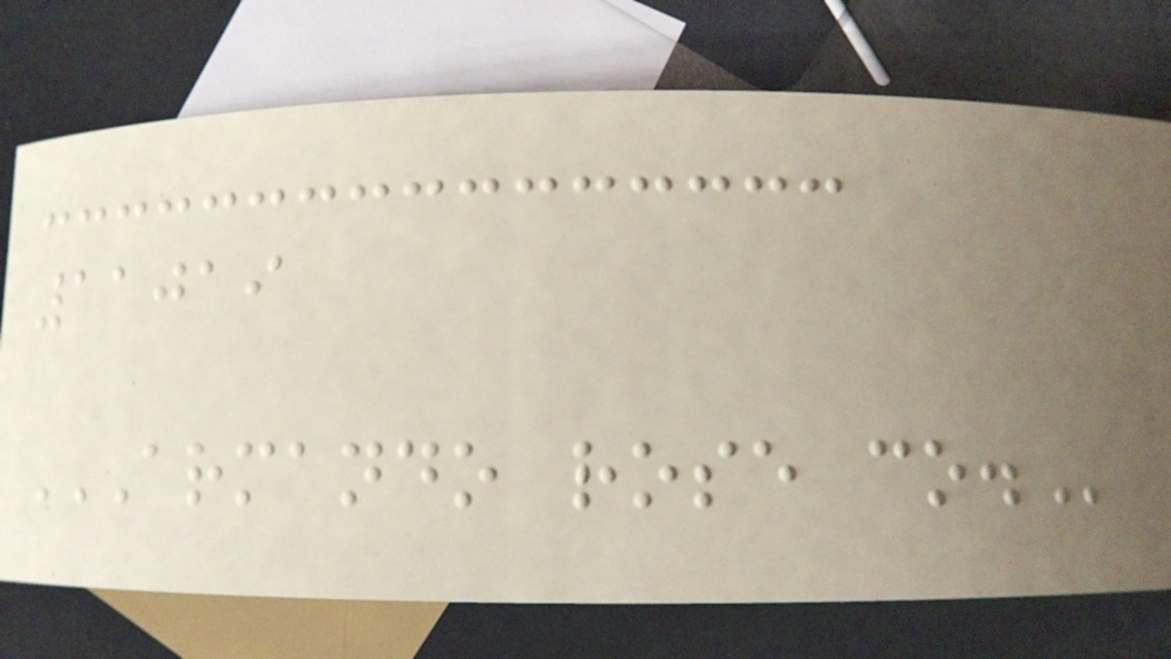11019
ARMANDO ROSE CO.
